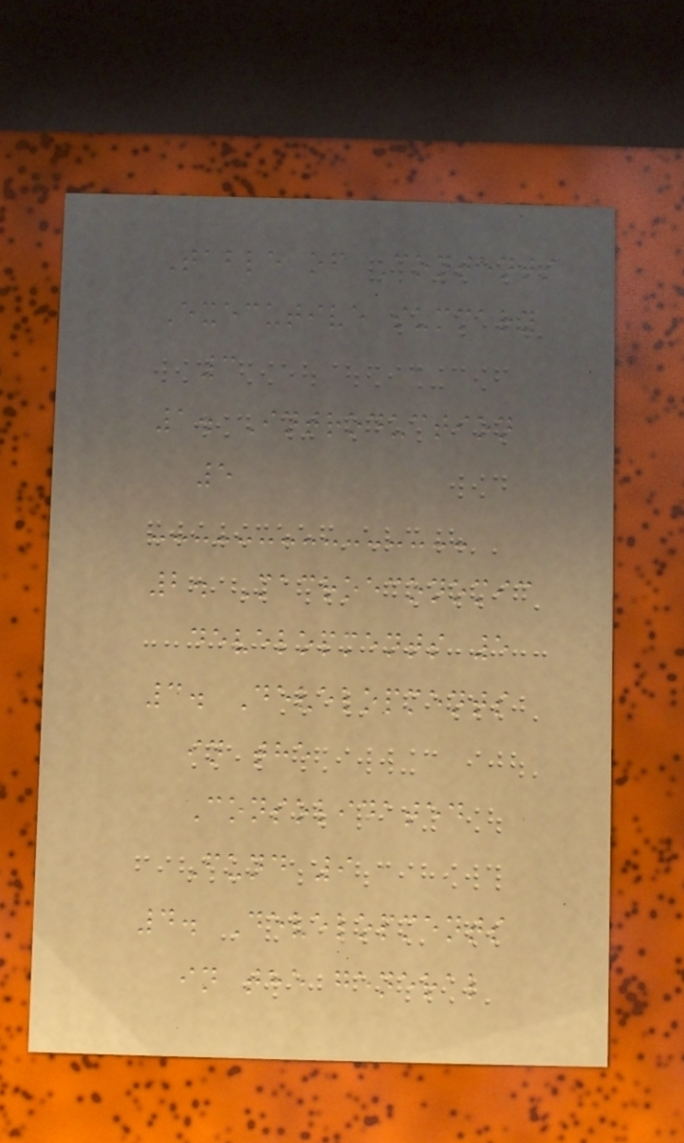Table of Contents
Executive summary
3
1. Introduction
5
2. Macroeconomic
developments 5
3. Developments
in the
Consolidated
Fund 9
4. Developments
in the general
